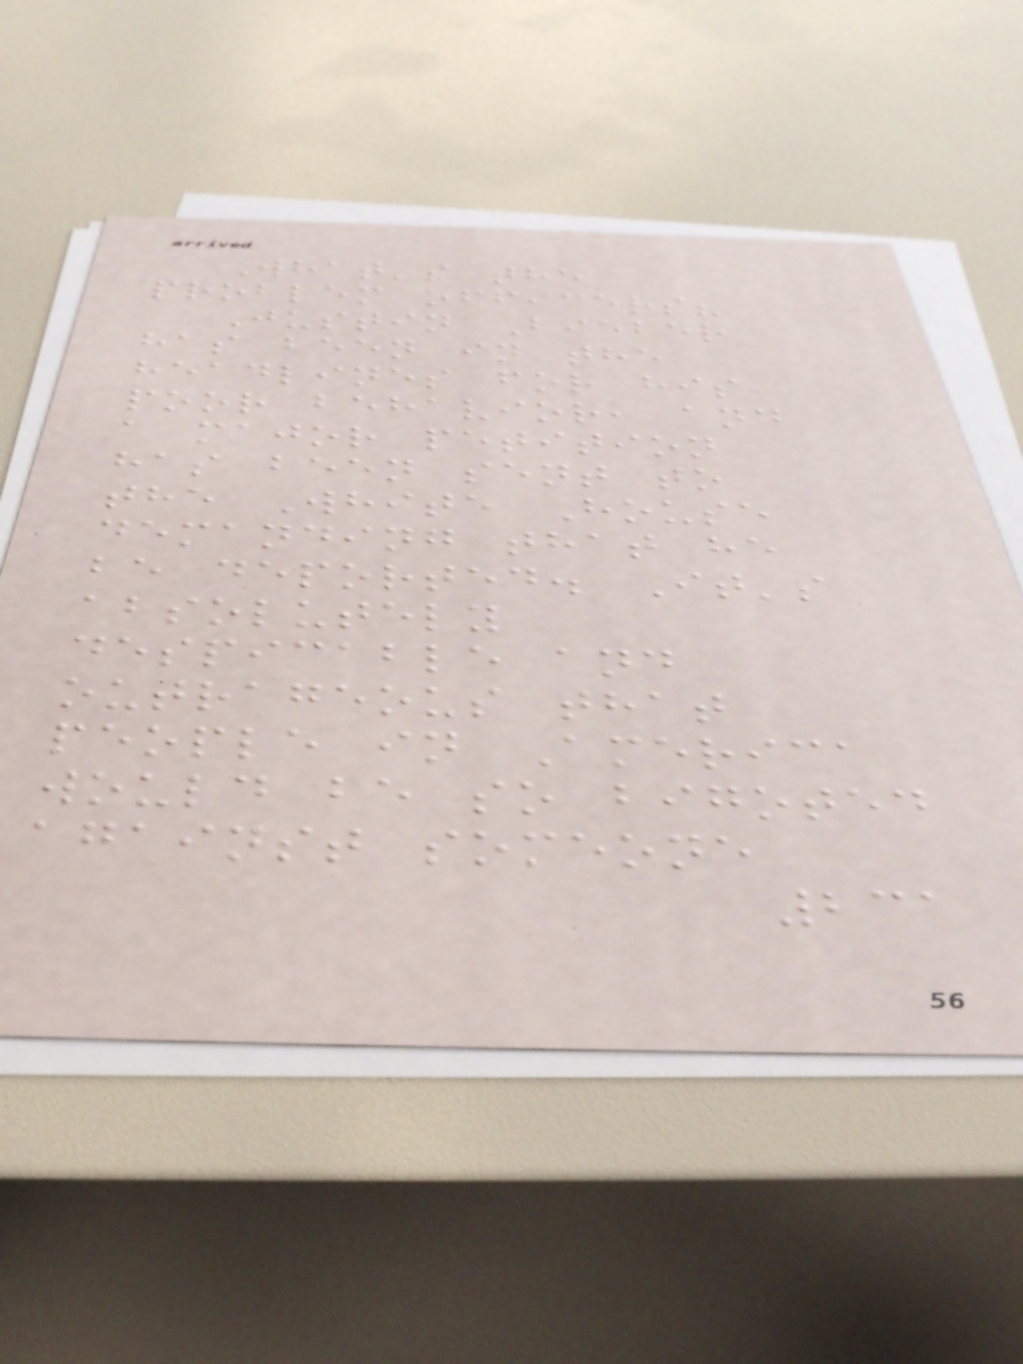What's the
problem officers?
Justin Bieber
has been in the
headlines for his
poor behavior, and
a major petition
has been sent to
the White House
demanding that he
be deported. It's
absolutely
despicable and
outrageous that
people in America
would be so bigoted
against someone
231
